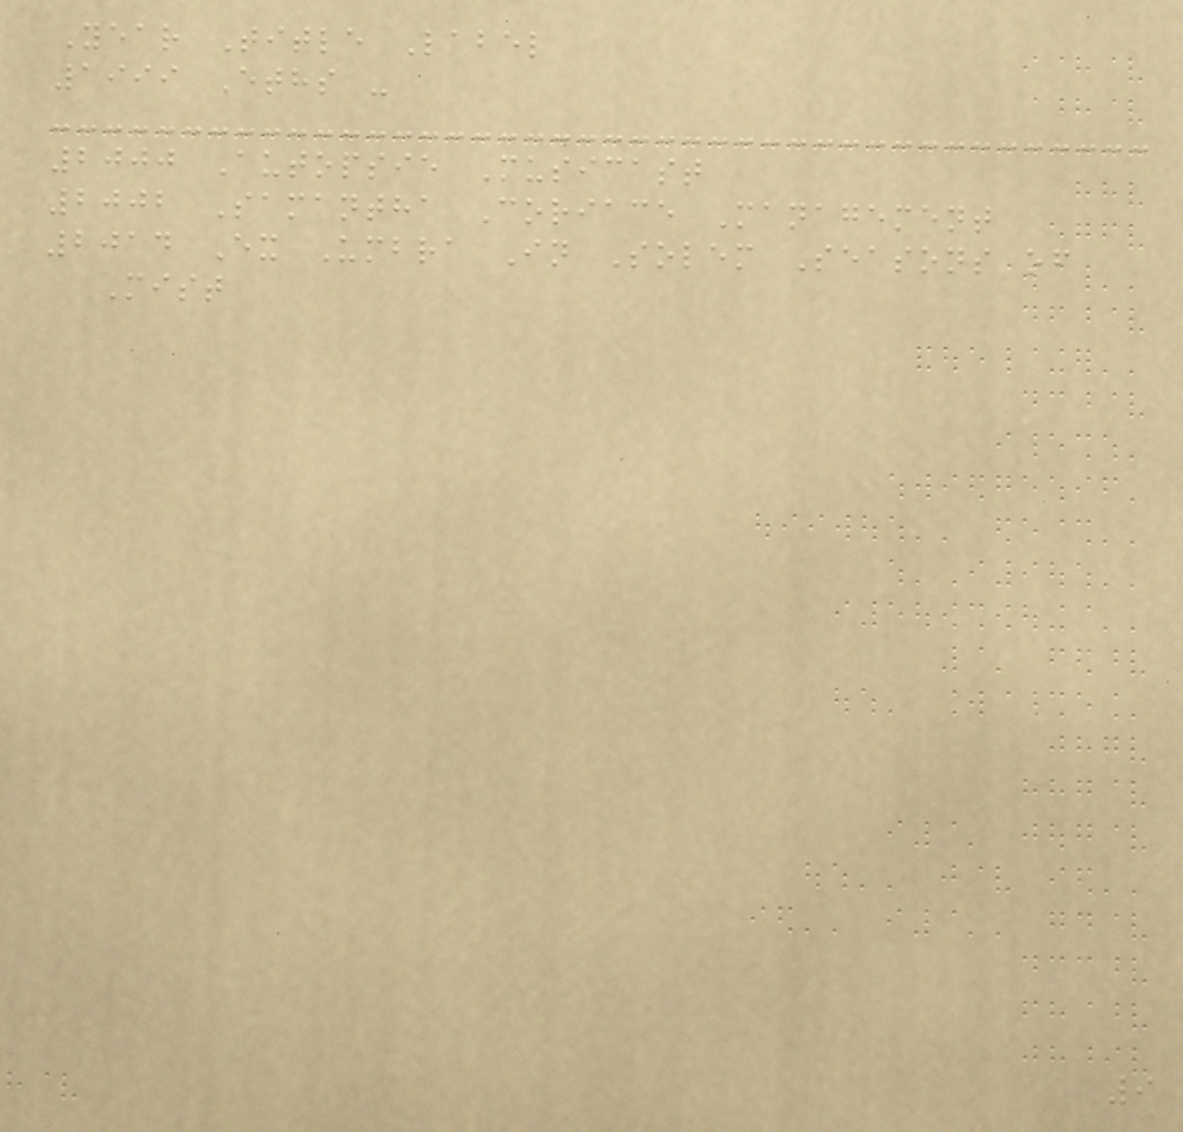Year Title Label
1999 Eths -
2000 Autopsie Musicast
2002 Samantha Coriace Management
2014 Ex Umbra In Solem Seasons of
Mist
9
